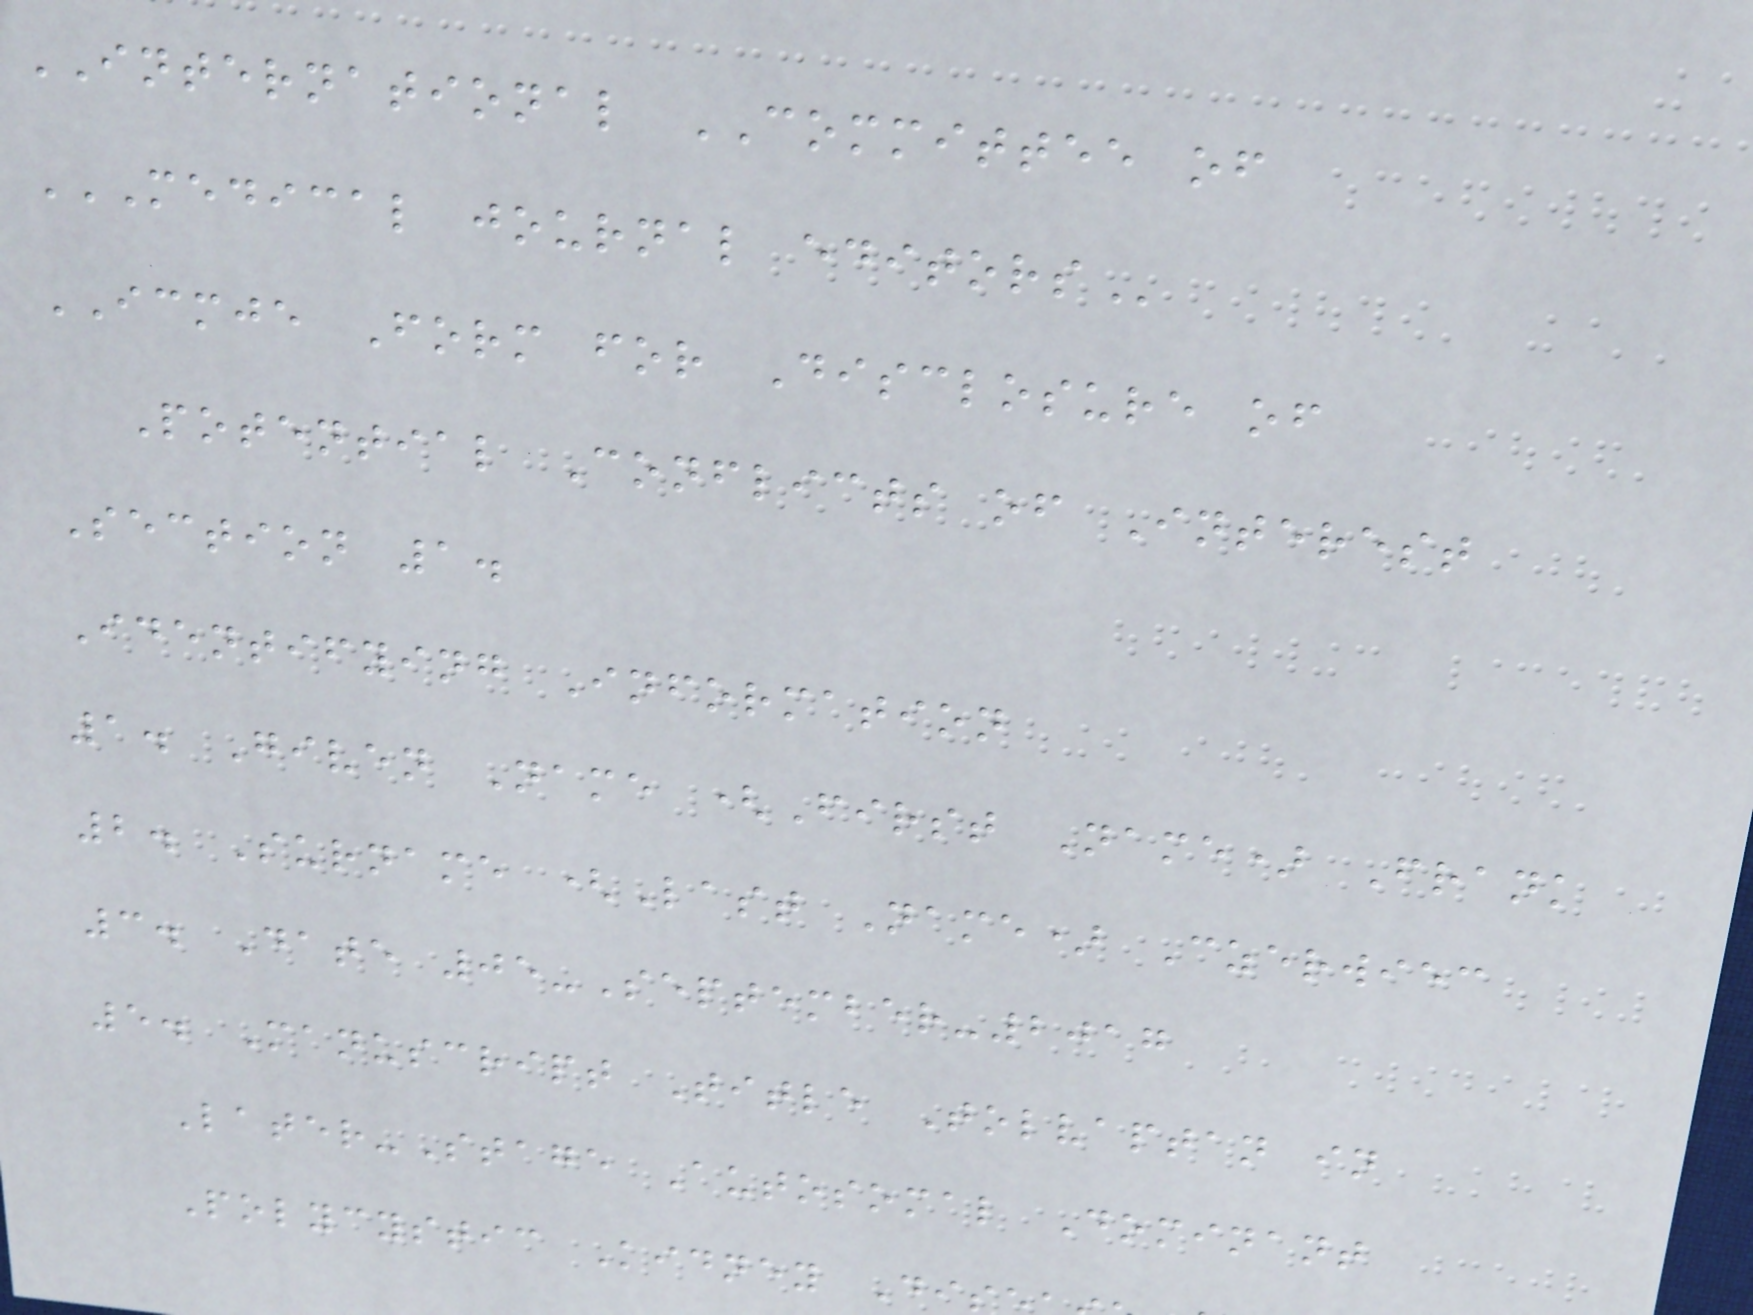INTERNATIONAL COMMITTEE of
MEDICAL JOURNAL EDITORS
ICMJE Form for Disclosure of
Potential Conflicts of Interest
Section 1.
Identifying Information
1. Given Name (First Name) Frank
2. Surname (Last Name) Czerwiec
3. Date 05-September-2017
5. Manuscript Title Tolvaptan in
Later-Stage Autosomal Dominant
Polycystic Kidney Di
